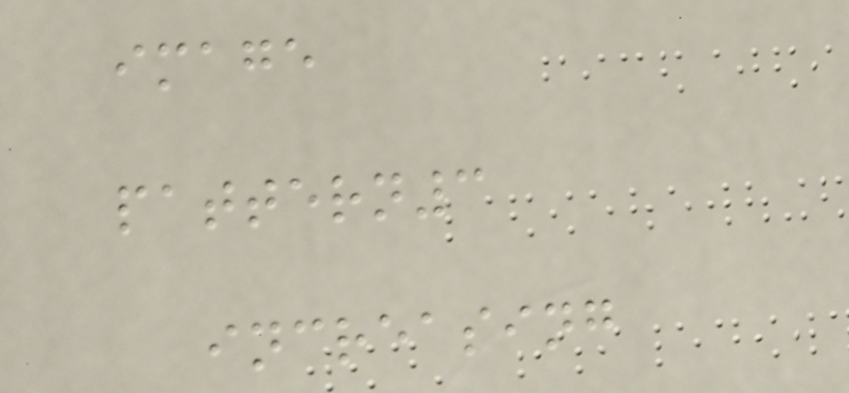image
pattern3
increasing
